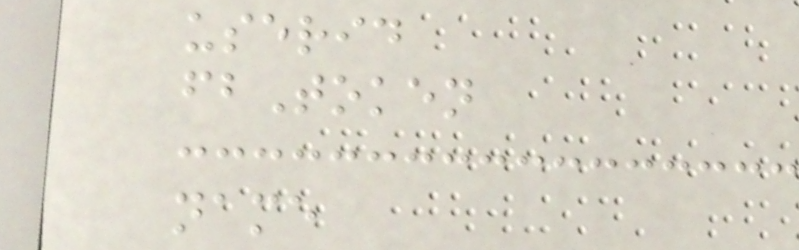userid
fbToken
name
